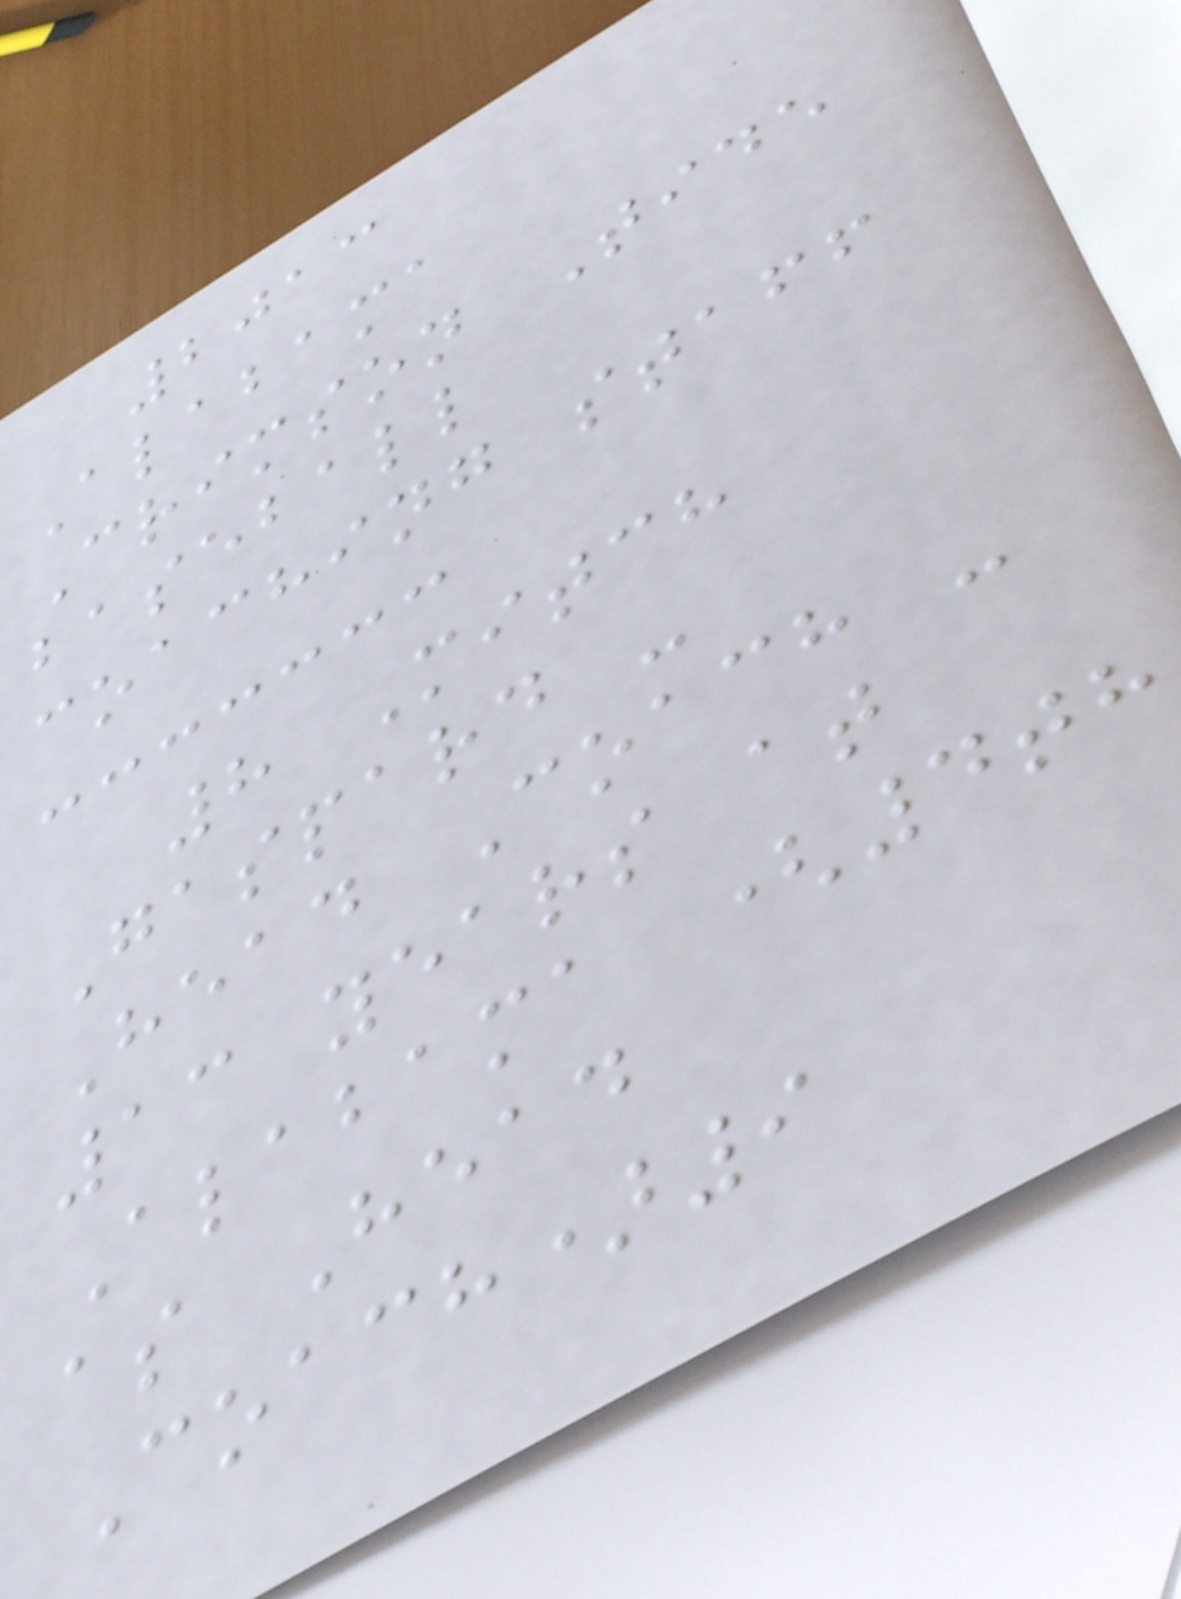2013
Alabama
Crimson Tide
baseball
coaching staff
8 Mitch
Gaspard -
Head Coach -
13 years at
Alabama (4th
as Head
Coach)9
